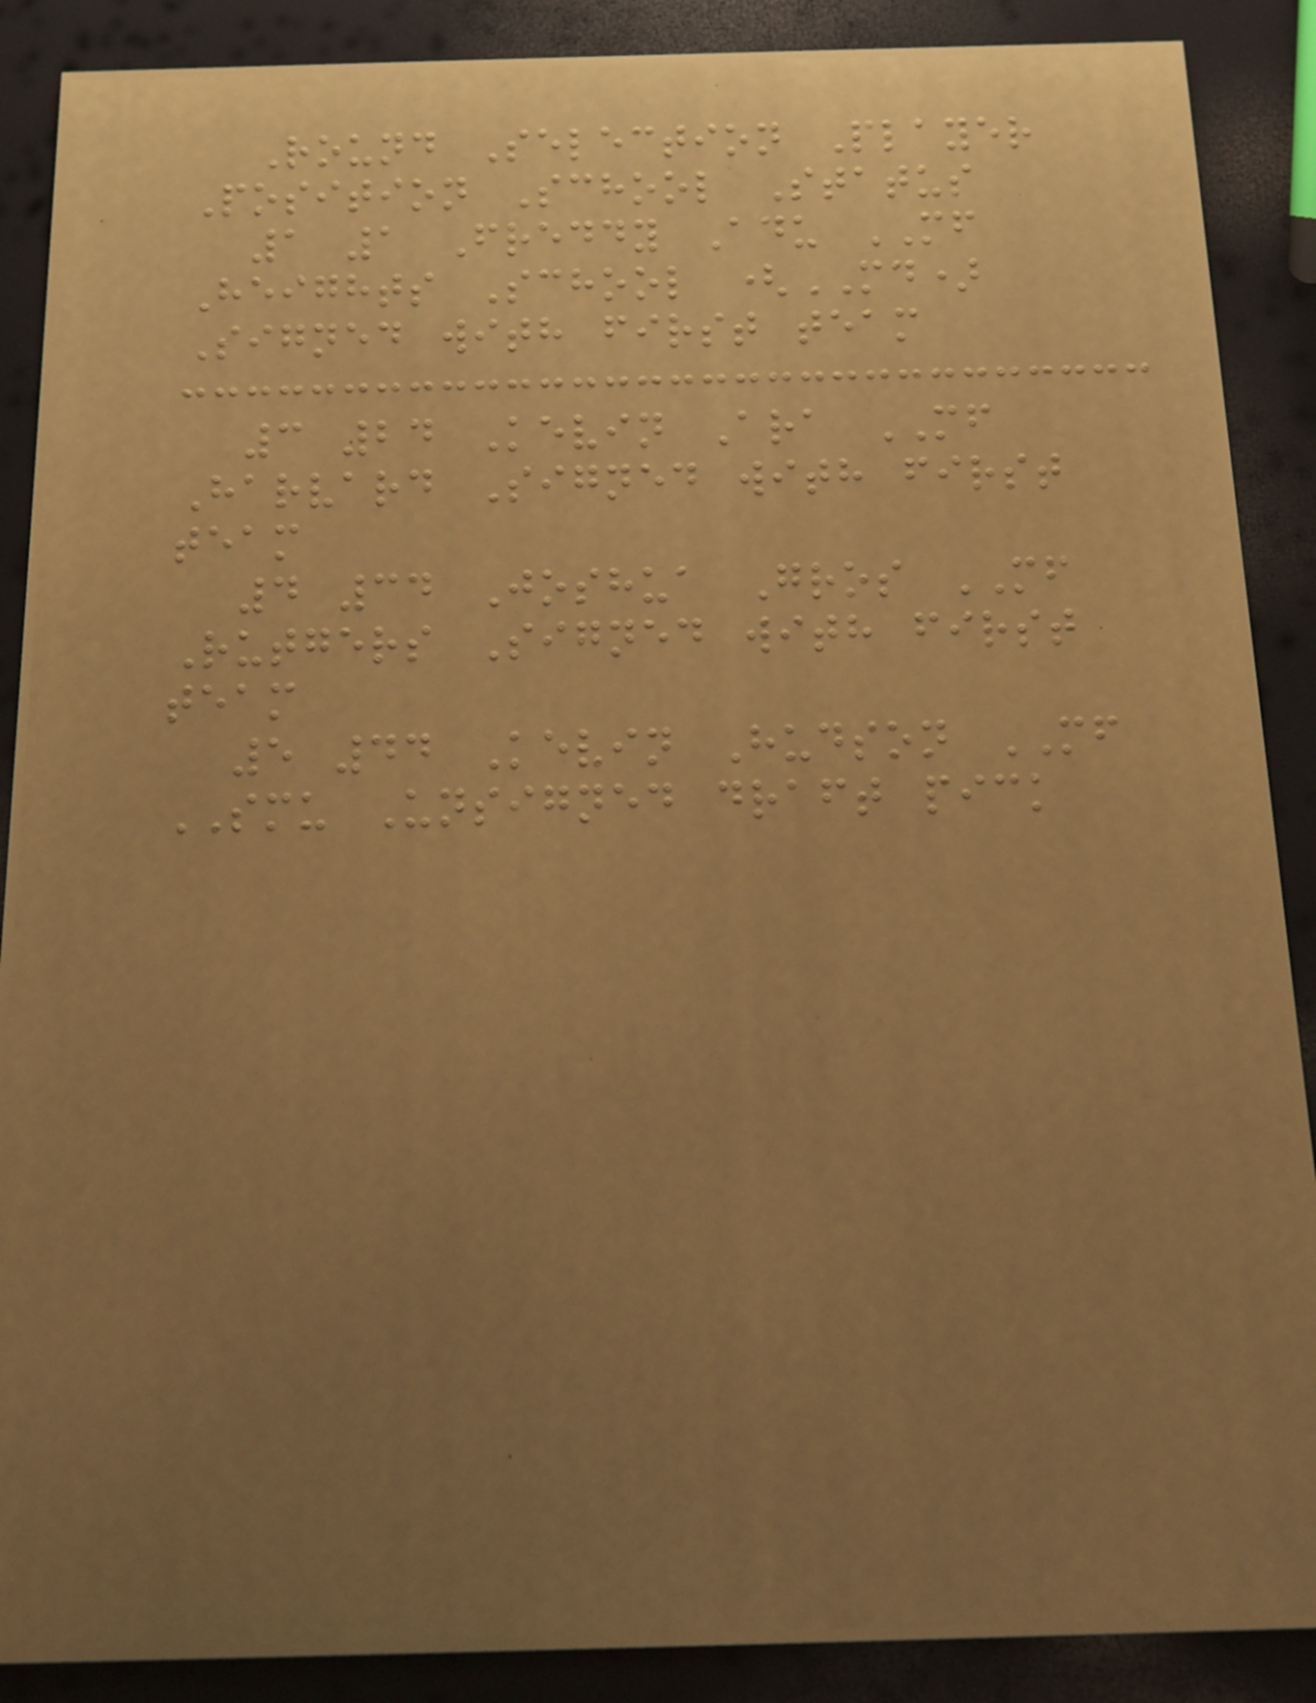Round Selection Player
Position School Status
1 1 Freddy Adu MF
Heights School (MD)
Signed with first team
3 24 Kevin Ara MF
Harvard Signed with first
team
4 34 Joshua Gros MF
Rutgers Signed with first
team
5 44 Kevin Hudson MF
SMU Unsigned draft pick
